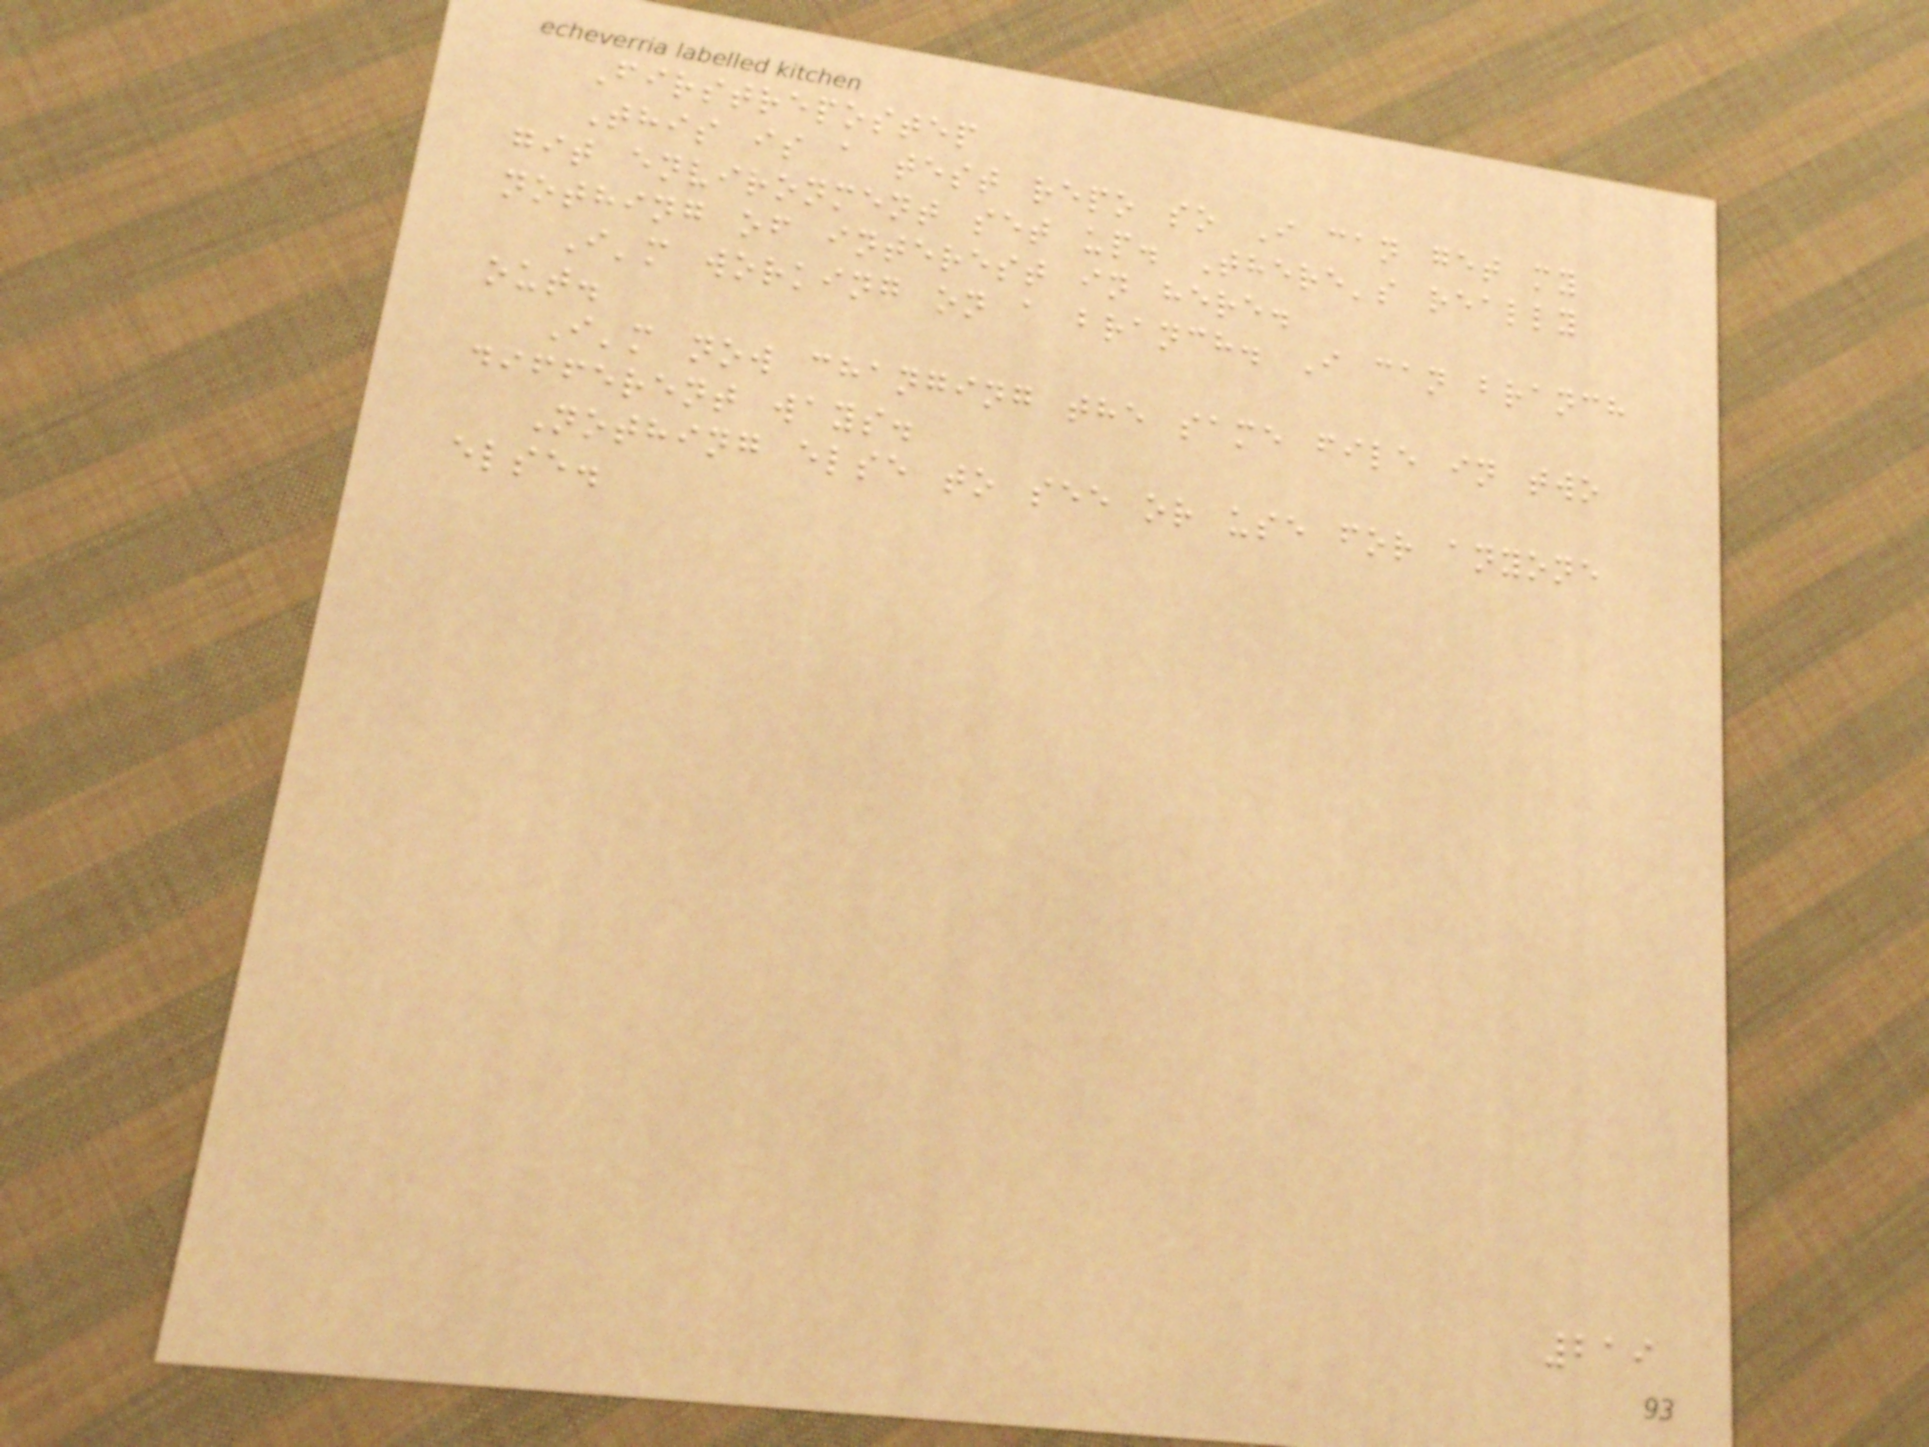Firstrepostep
This is a test repo so I can get my
git environment set up. There's really
nothing of interest in here.
I'm working on a branch. I can branch
out.
I'm now changing the same file in two
different ways.
Nothing else to see or use for anyone
else.
219
